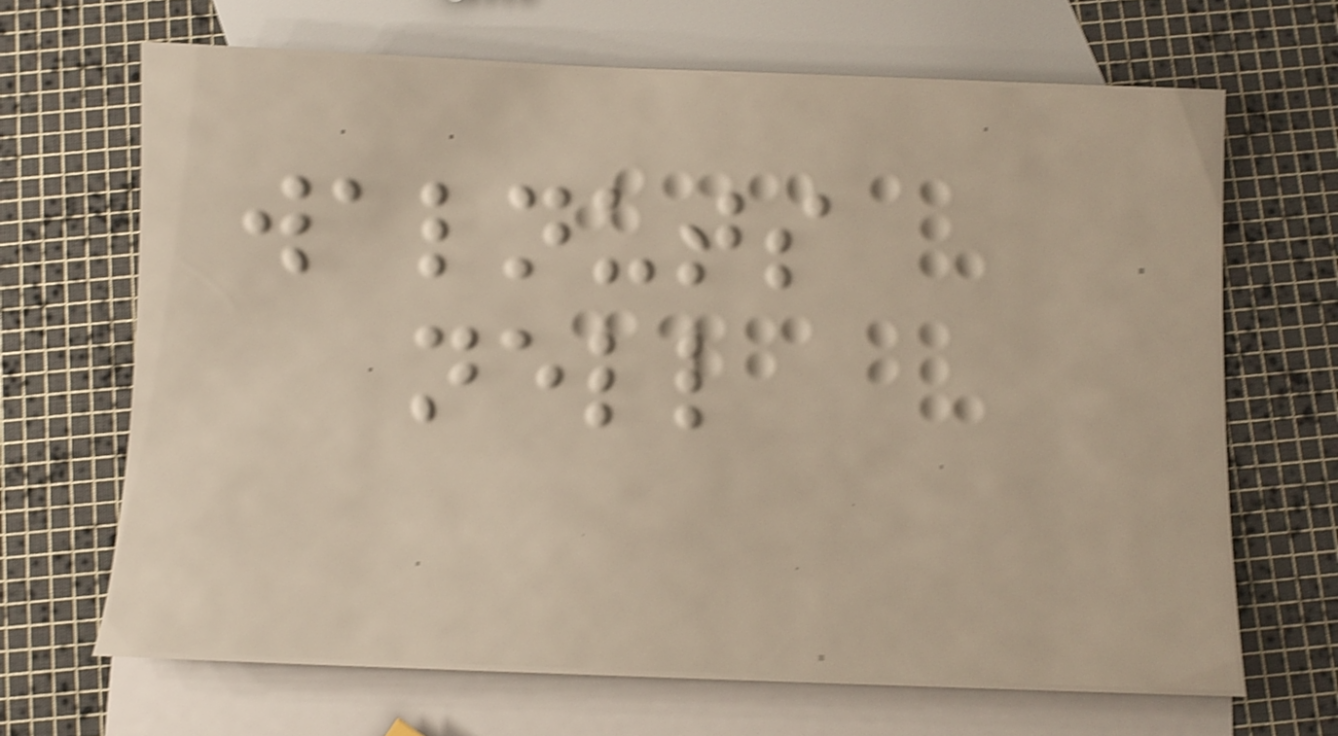walnuts
nell
